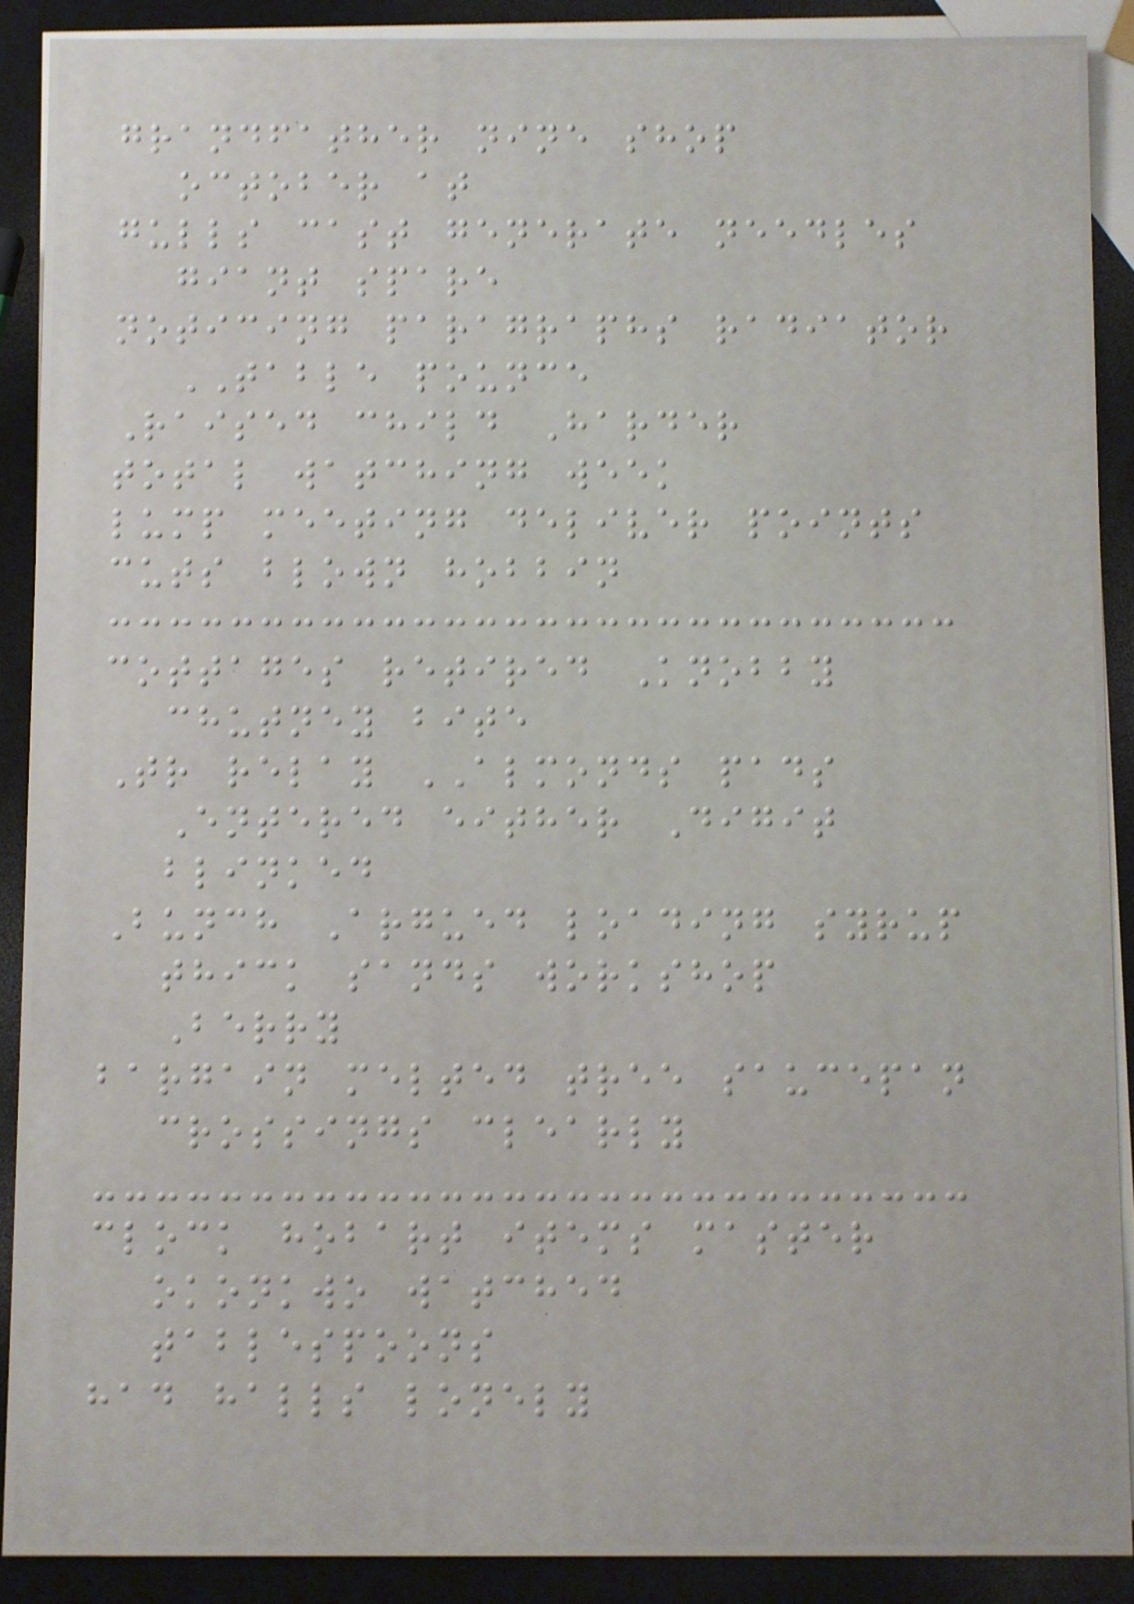grandfather nine shop
october at
gulls cast generate needles
giant spare
noticing paragraphs radiator
TABLE pounce
Raised child Harder
total watching week
lump meeting deliver points
cuts blown hobbin
cottages retired Knobby
chutney bite
Tr relay ALMONDS pads
Entered either Digit
blinked
Bunch Argued loading syrup
thick sands workshop
Berry
bargain melted tree saucepan
crossings clearly
clock hobart items master
okonkwo watched
tablespoons
had halls lonely
